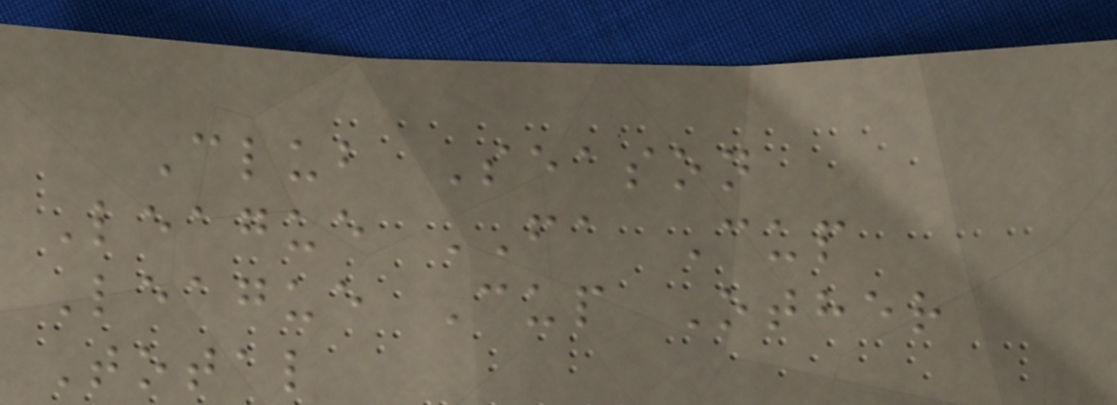Club Season
League FA Cup
League Cup Other
Total
